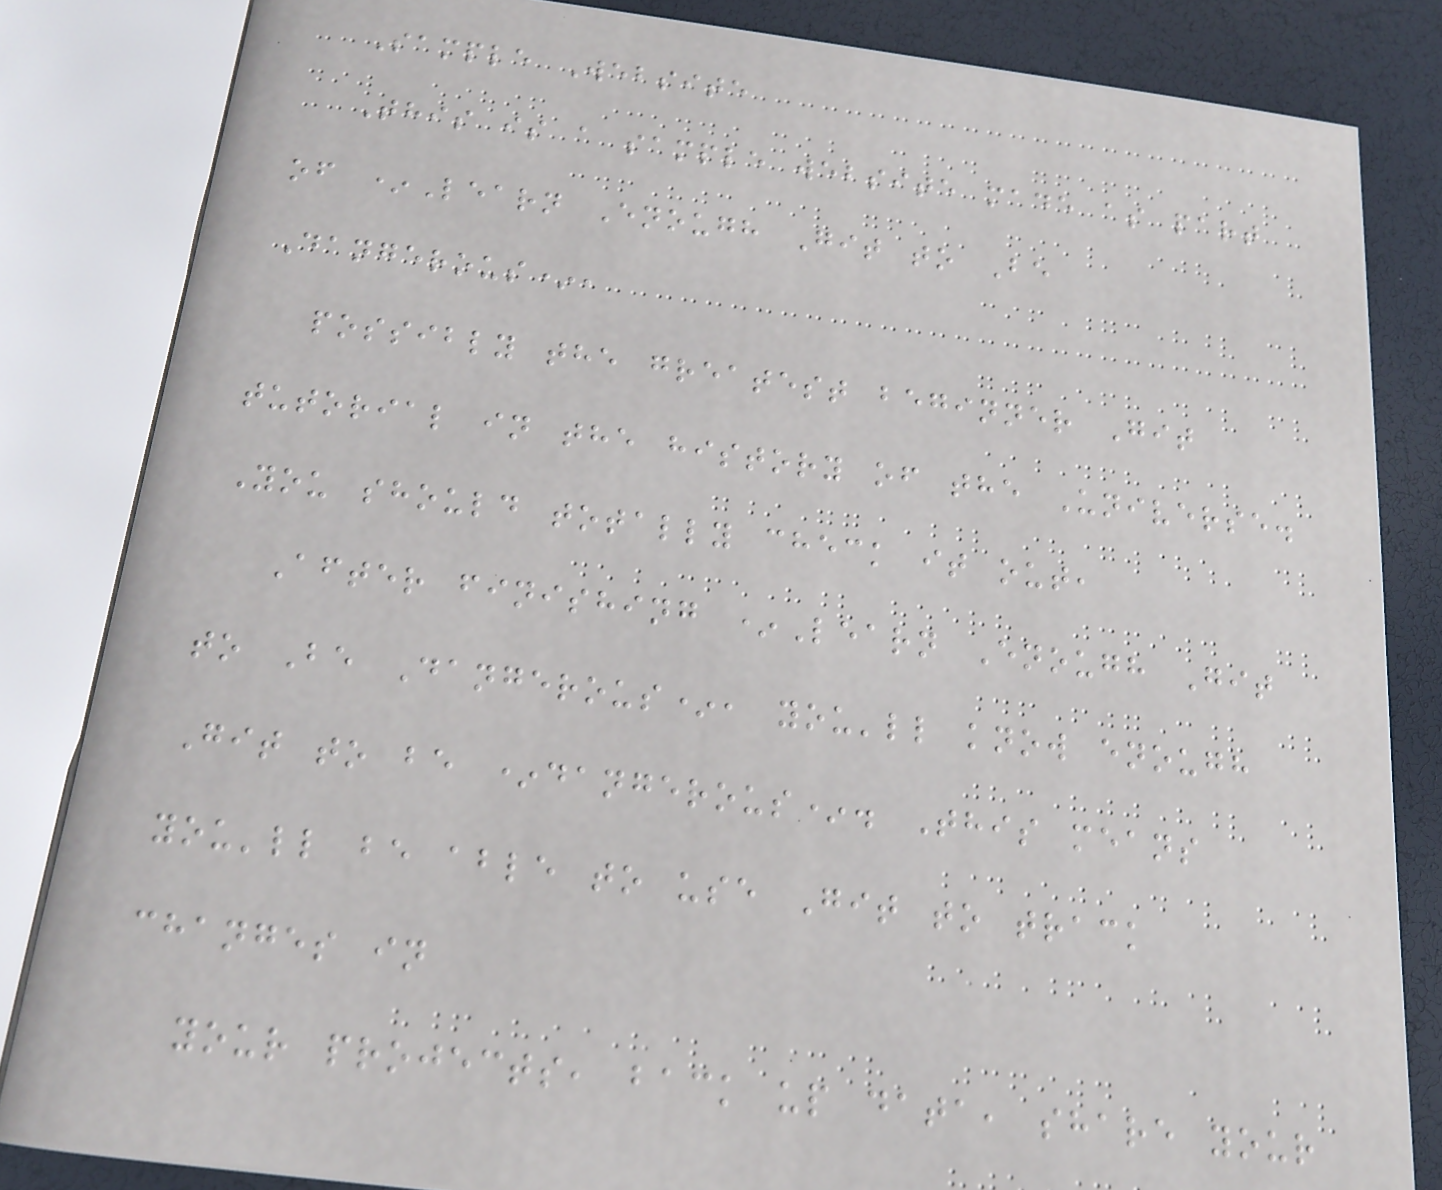Sample Website
This is a sample website made as part
of *Learn Enough Git to Be
Dangerous*,
possibly the greatest beginner Git
tutorial in the history of the Universe.
You should totally check it out,
After finishing *Learn Enough Git
to Be Dangerous*, you'll know enough
Git to be *dangerous*. This means
you'll be able to use Git to track
changes in
your projects, back up data, share your
